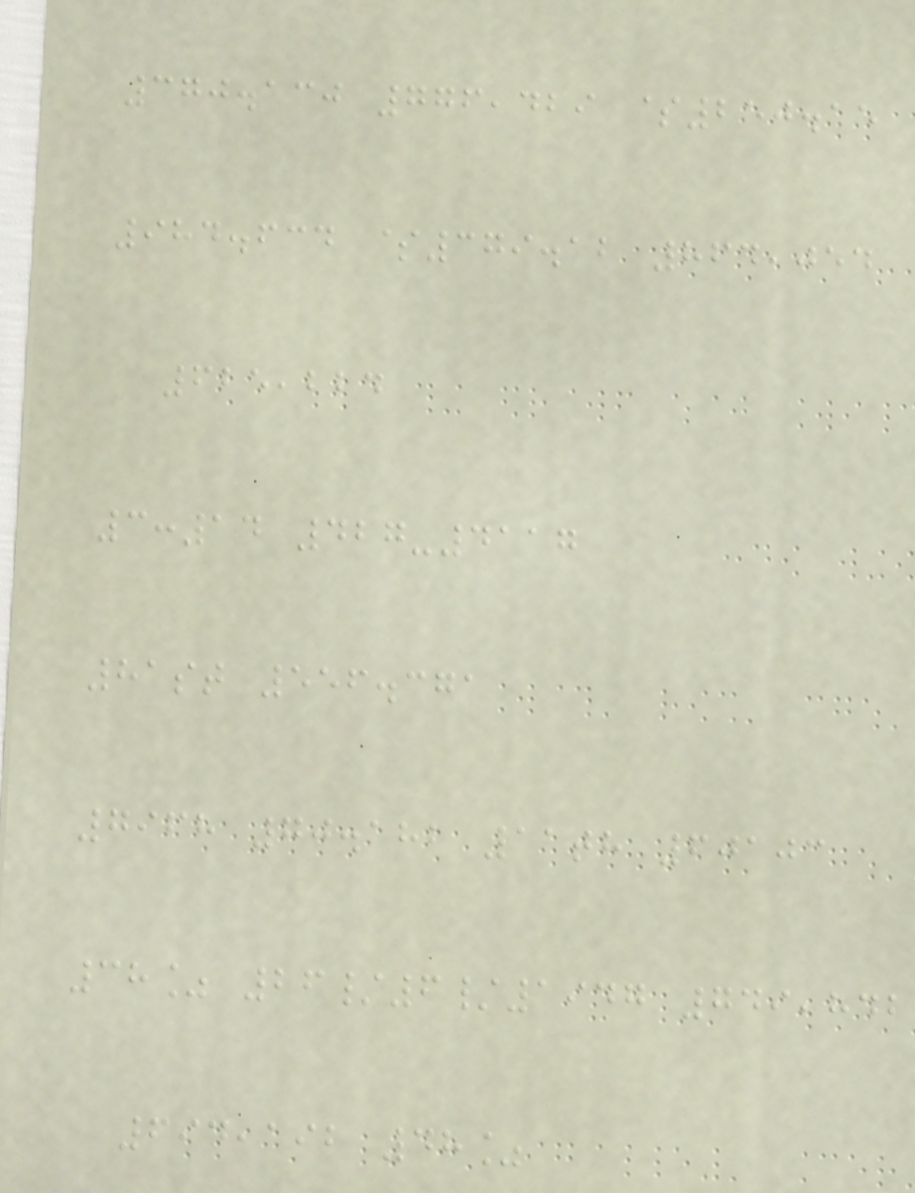370.130 776,429 $250.15
984.634 $379.12 864,054
625,224
3:14 427-4117
81st 556.371
7968 70.182 11th 60103
38% 26/6/1947 749,842
694,192 48%
